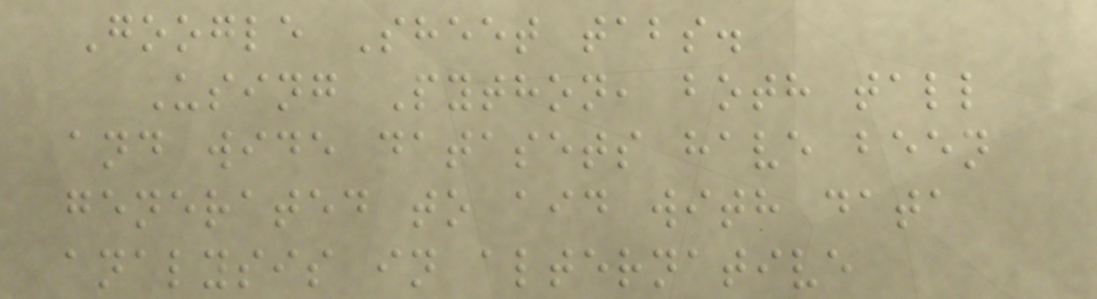Google Sheet tabs.
Using Python, both tall
and wide datasets have been
generated to aid with data
analysis in alternative
